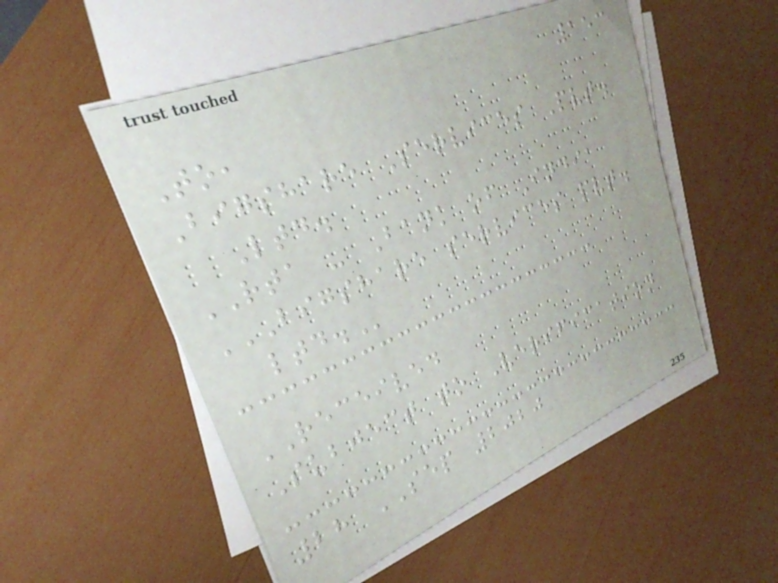153
To,
Bigshare Services Pvt.
Ltd.
RTA - Bank of India
BIGSHARE SERVICES PVT.
LTD.
RECEIVED
Subject to Verification
28 SEP 2020
